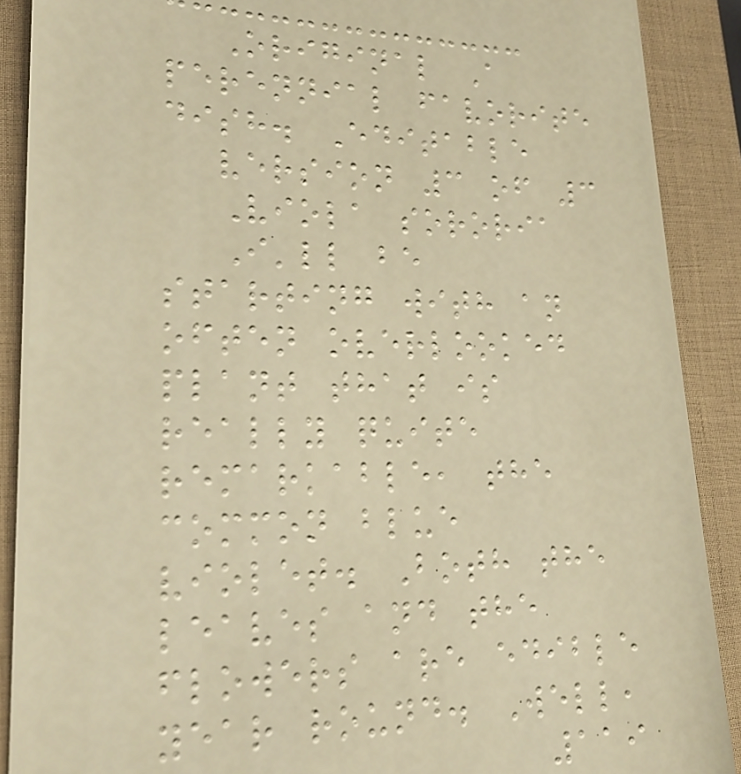Original A
perennial favorite
dish. Editable
version 3 of 3
Viola sororia
I'll be
starting with an
often overlooked
plant that is
really quite
remarkable, the
common blue
violet. Both the
leaves and the
flowers are edible
year round. Well,
119
